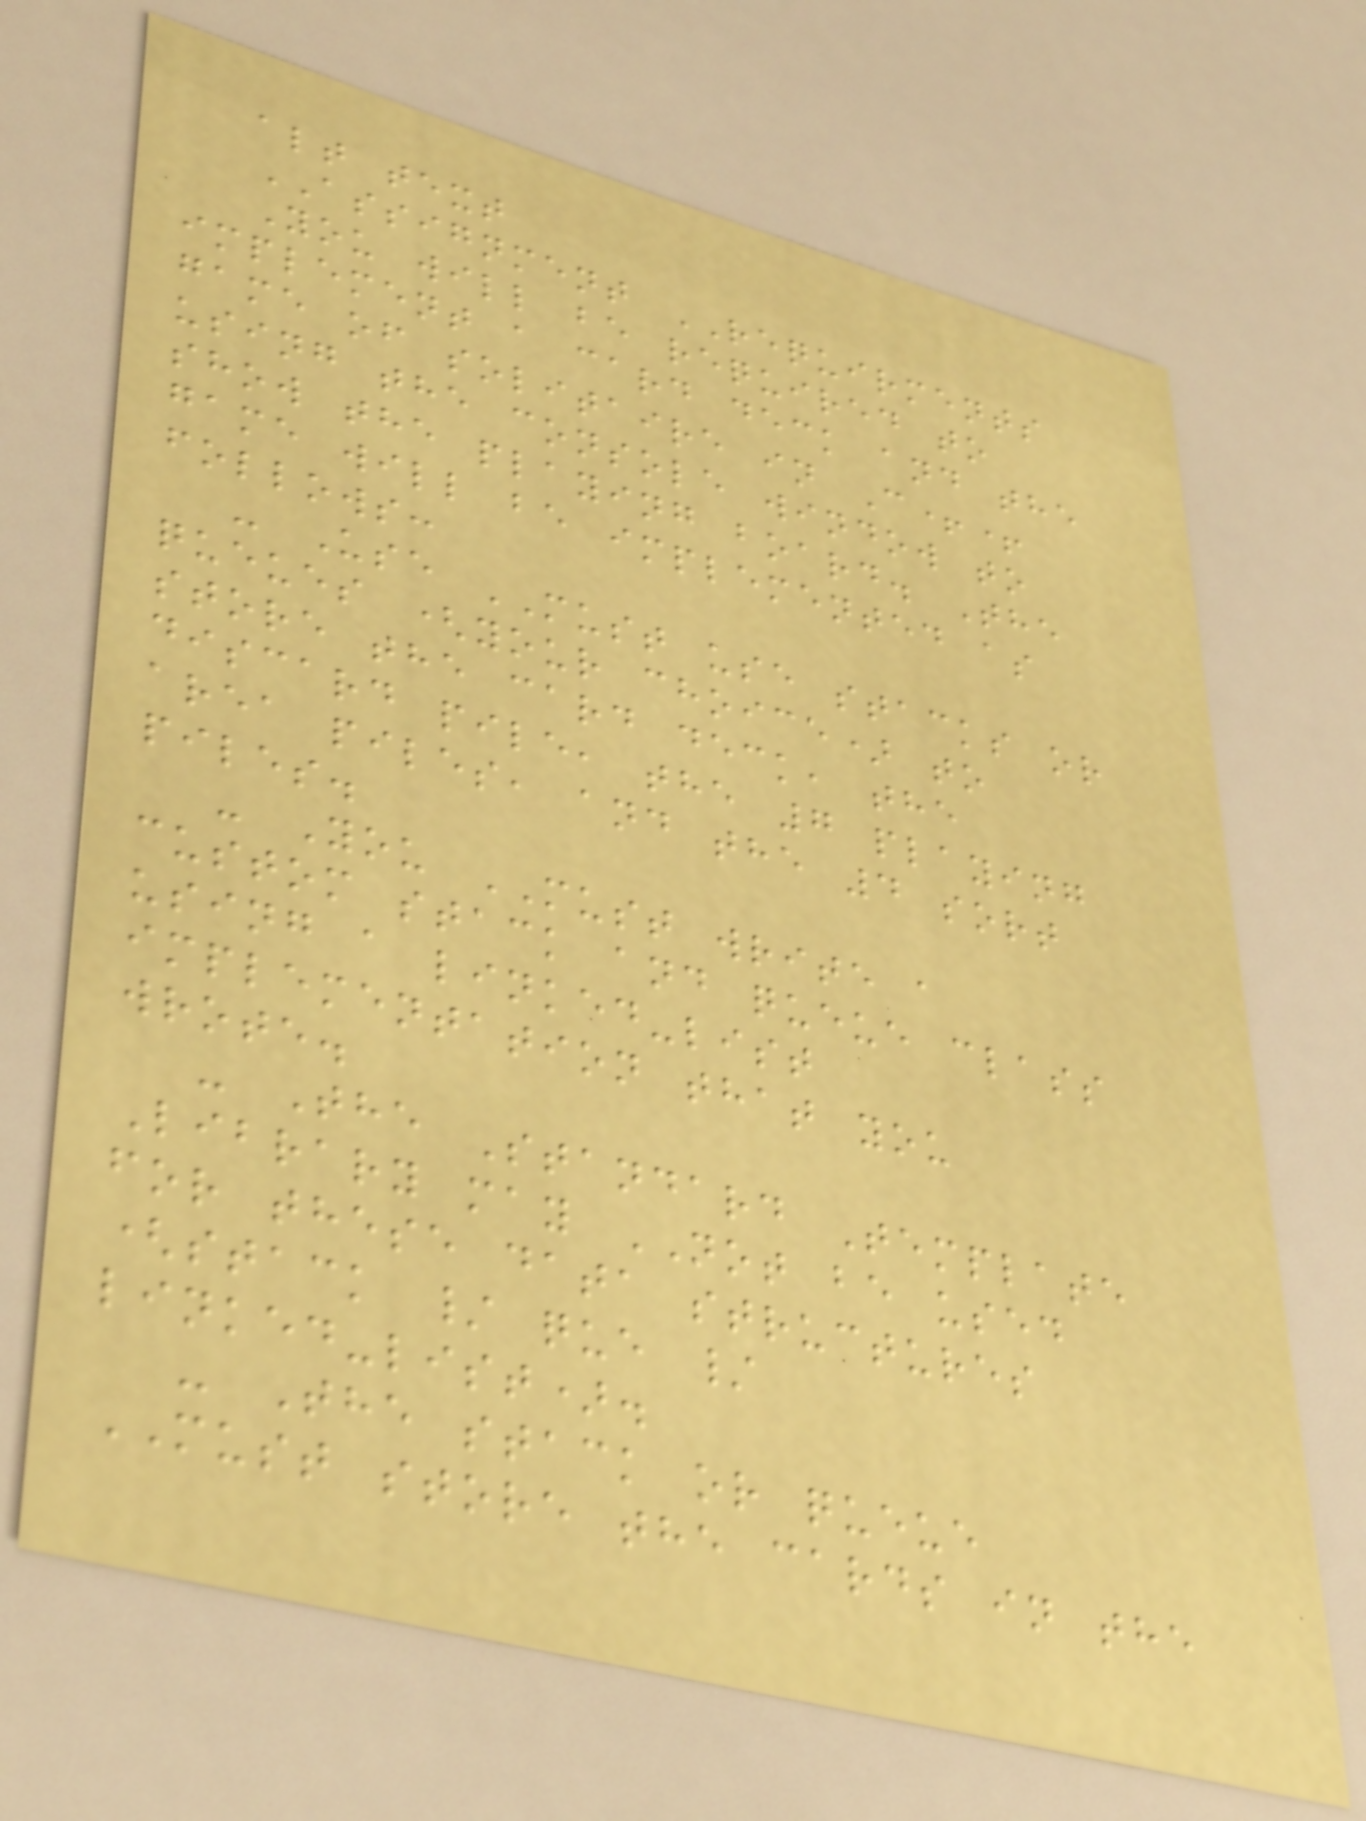alt text
ASSIGNMENT REQUIRMENTS
You will be required to
implement a card deck and the
game of solitaire in C++
using the console window to
show the playing board. The
game will be implemented as
follows:
- Use MUST use stacks or
queues (your choice) to
store the card deck, the
discard pile, the 7 playing
area piles, and the 4 sort
piles.
- You MUST write a
custom stack and queue class
using a linked-list
implementation that you
wrote.
- The Standard Template
Library may NOT be used
for these data structures
(stack / que /
linked-list).
- The stack or queue
MUST store the cards in the
